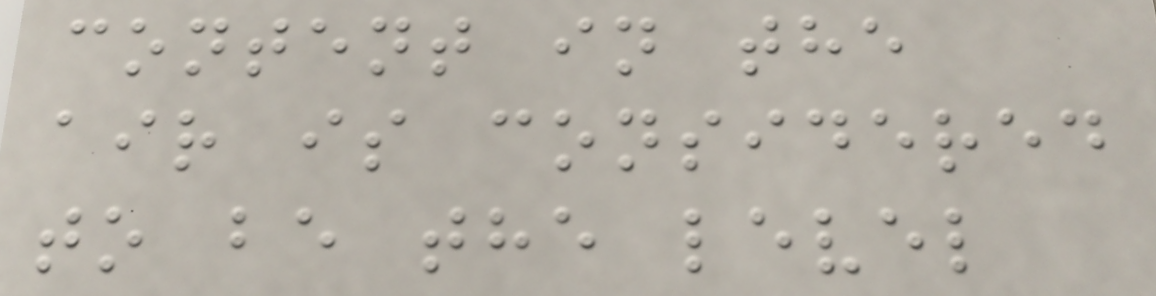content in the
air is considered
to be the level
